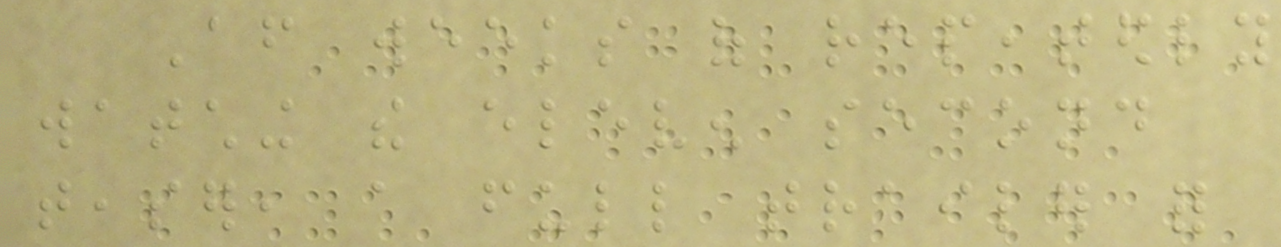After weeks of repeatedly
watching the eleven second
teaser, a full trailer for
